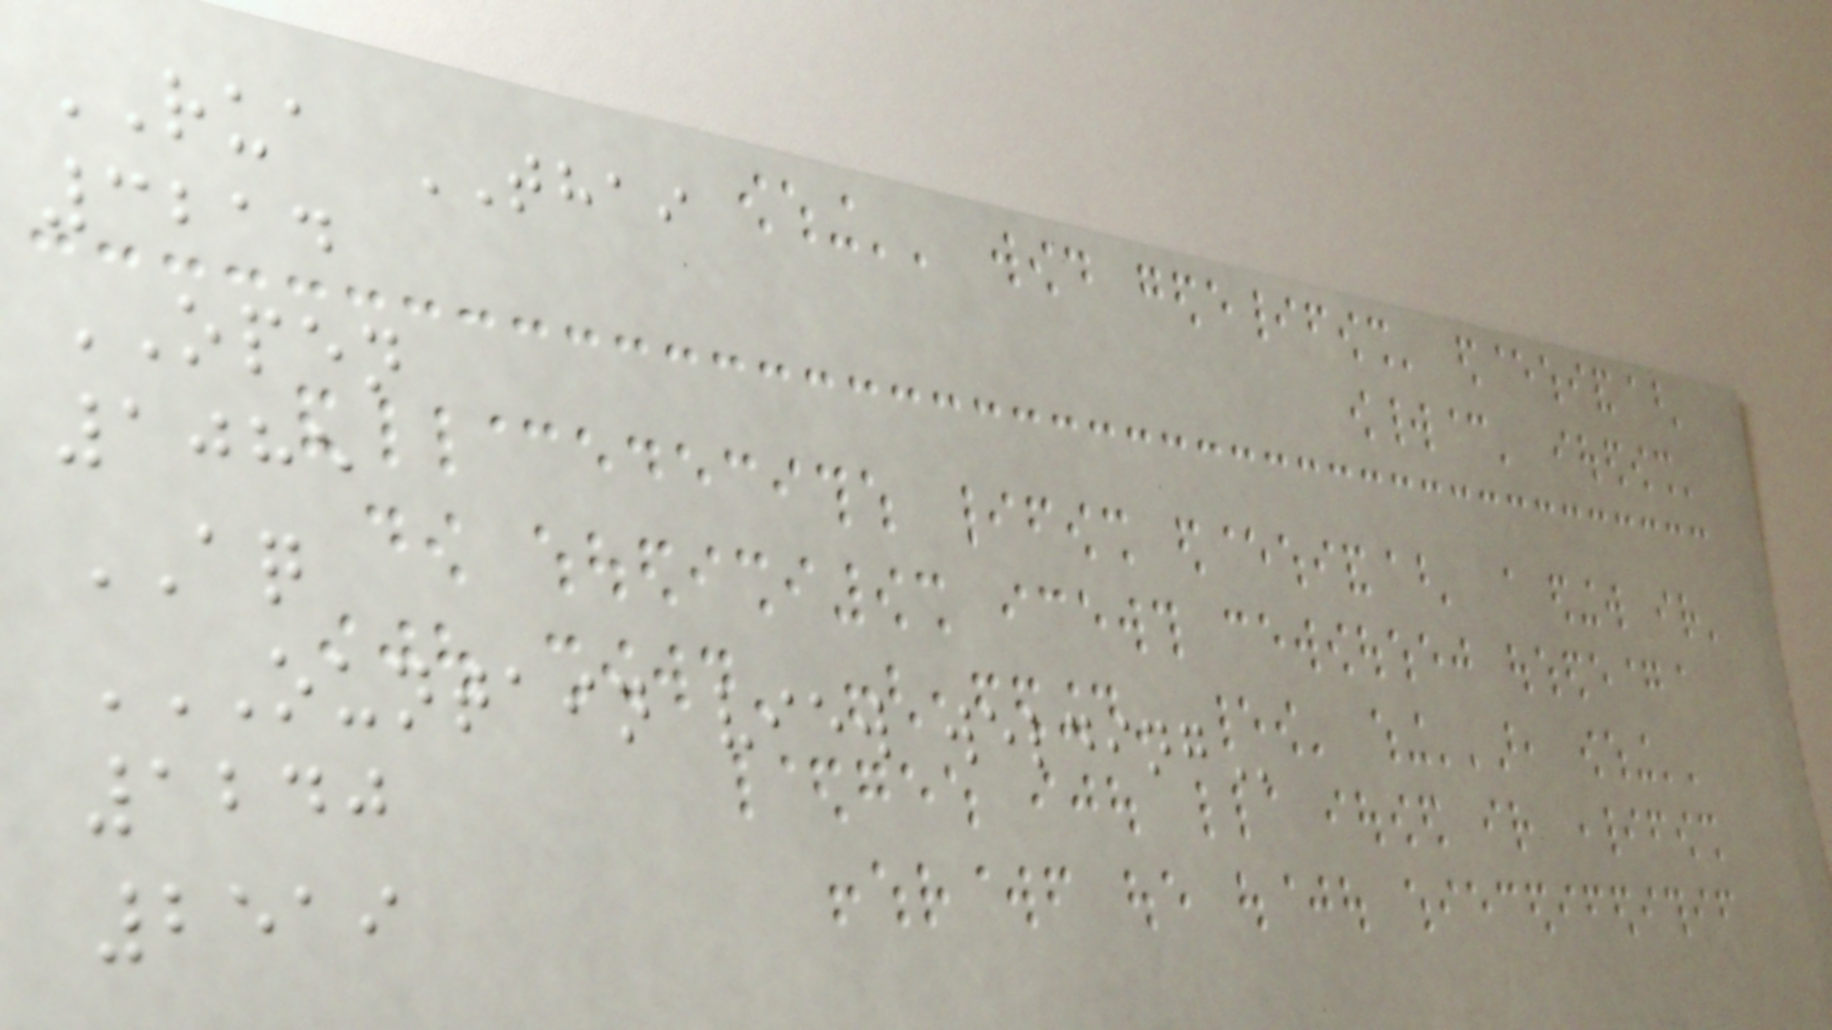RUA THAI
3214
OPEN
1085
AQ
OUNTAIN VIEW WELDING
1240
2519
